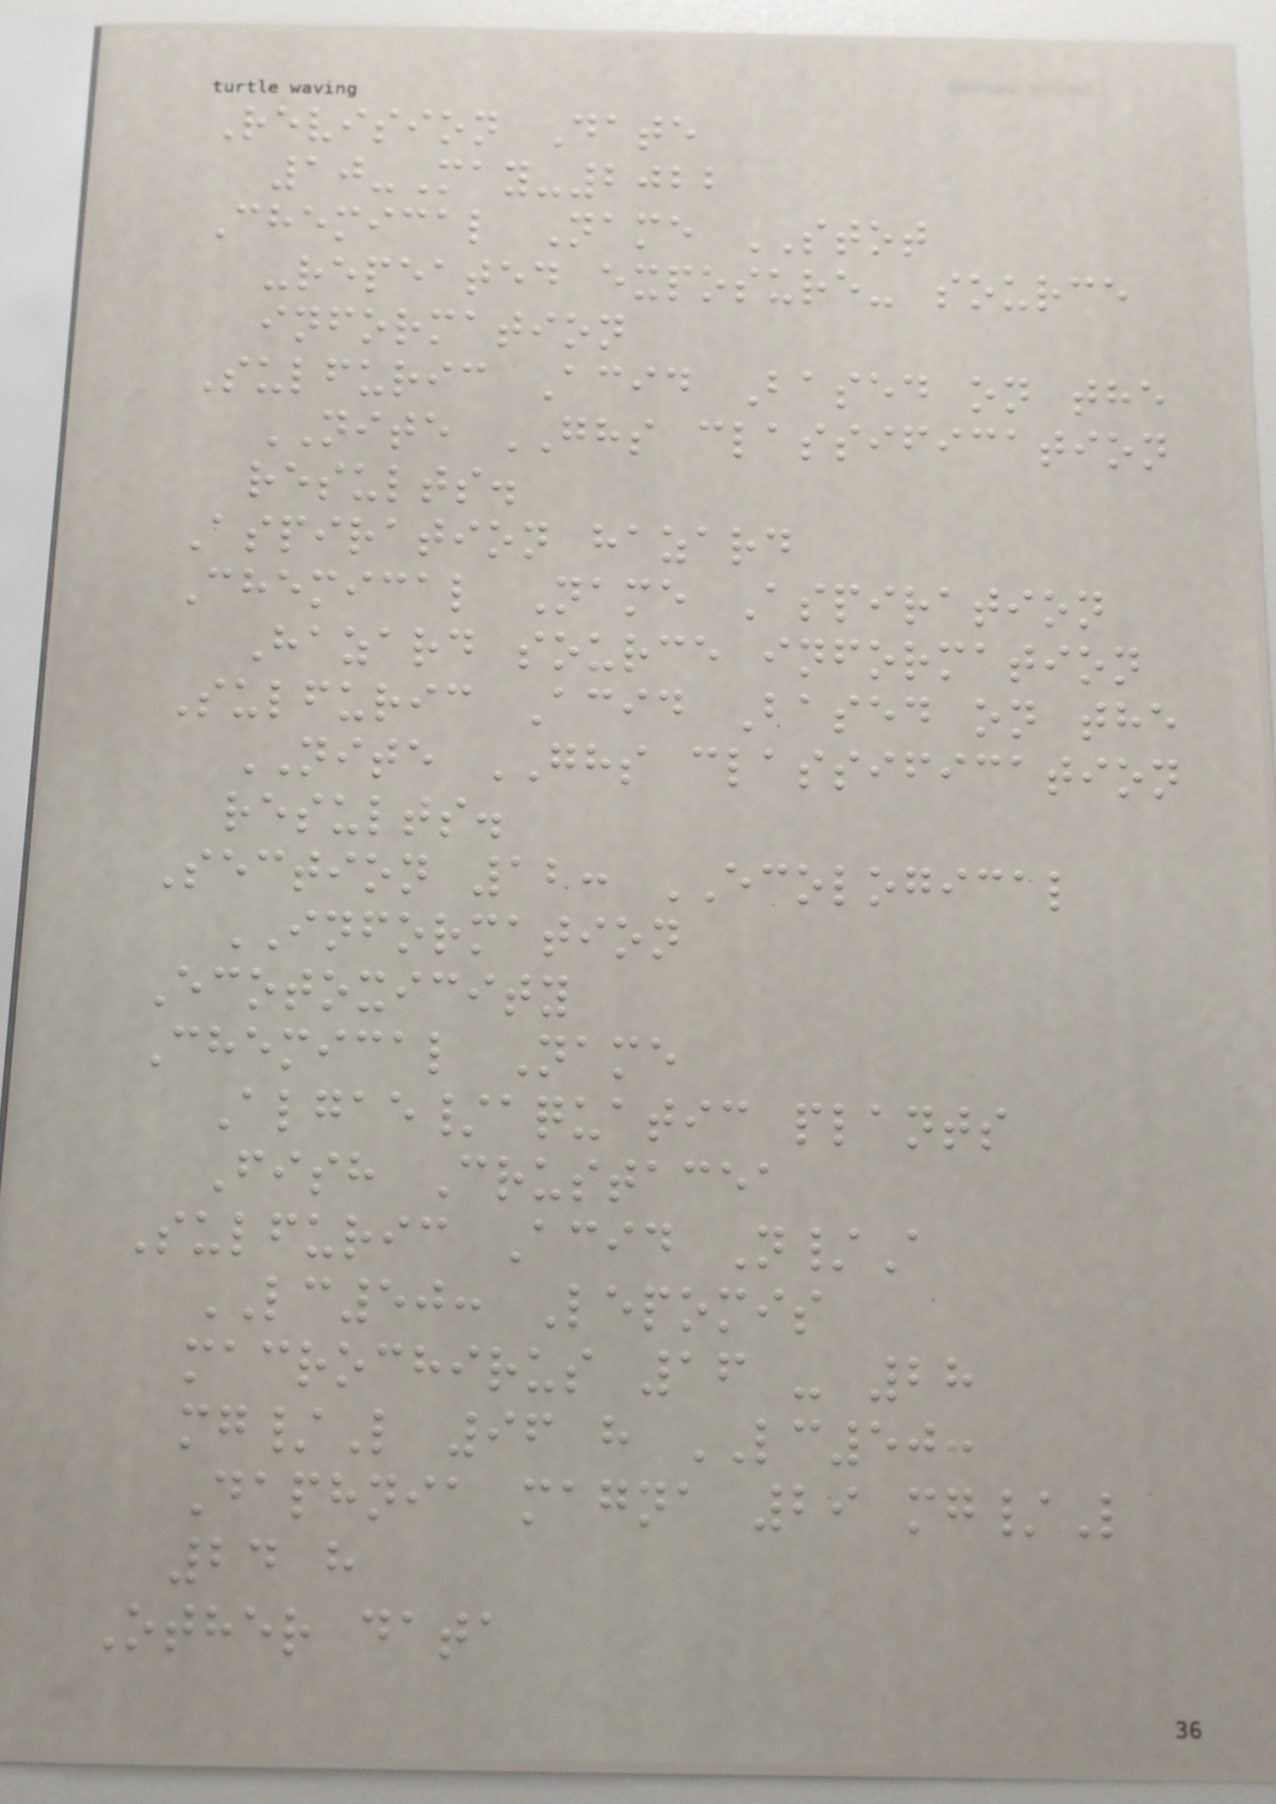Revision Date
10-May-2022
Chemical Name STOT
-repeated exposure- source
information
Sulfuric Acid Based on the
NITE GHS classification
results.
Aspiration hazard
Chemical Name Aspiration
Hazard source information
Sulfuric Acid Based on the
NITE GHS classification
results.
Section 12: ECOLOGICAL
INFORMATION
Ecotoxicity
Chemical Name
Algae/aquatic plants
Fish Crustacea
Sulfuric Acid N/A
LC50: Lepomis
macrochirus 16 - 28
mg/L 96 h LC50:
Daphnia magna 29 mg/L
24 h
Other data
